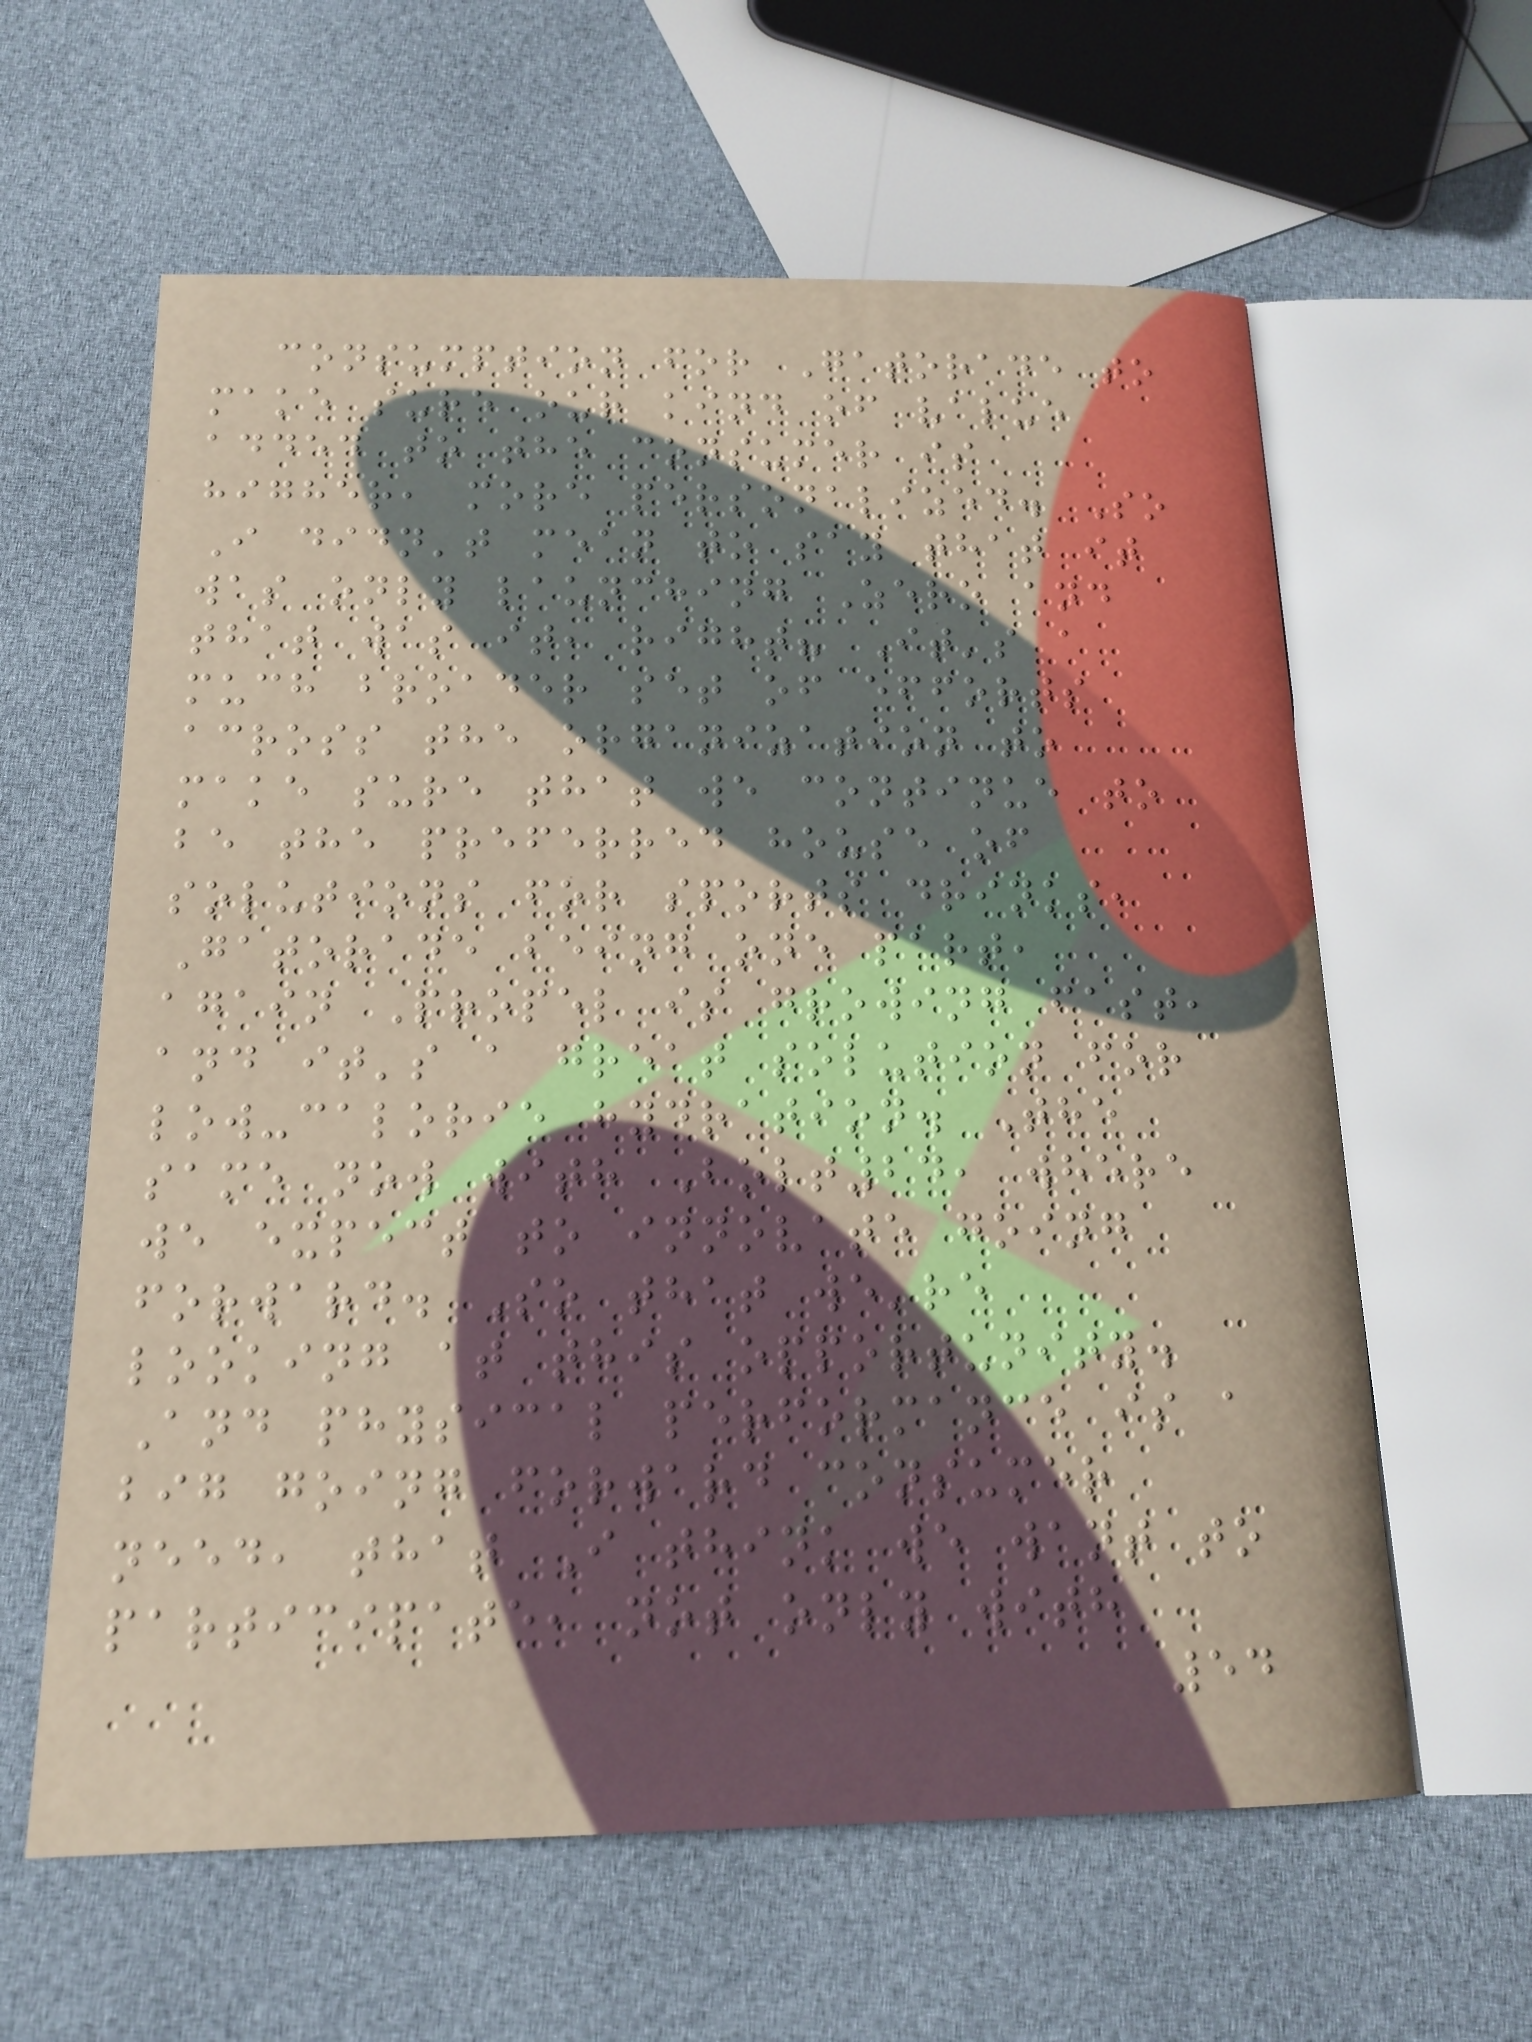consumption for Gatorade to
make sure our kind of value
added to the consumer is
higher, more personalized. So
I didn't mean to say that it
was only launching Zero and
that was it, right? It's a
much broader set of efforts
across the organization to
make sure that we continue to
be the preferred house of
solutions for sports drinks,
Gatorade being one part,
again Propel is growing fast,
and it's a great solution for
low-calorie hydration. The
same now with Bolt24, where
we expect to innovate going
forward. So that we're
looking at this opportunity.
And physical performance is a
big going forward consumer
need, that I think we want to
participate, not only with
54
